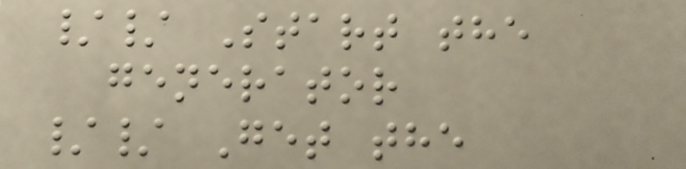// Start the
generator
// Get the
